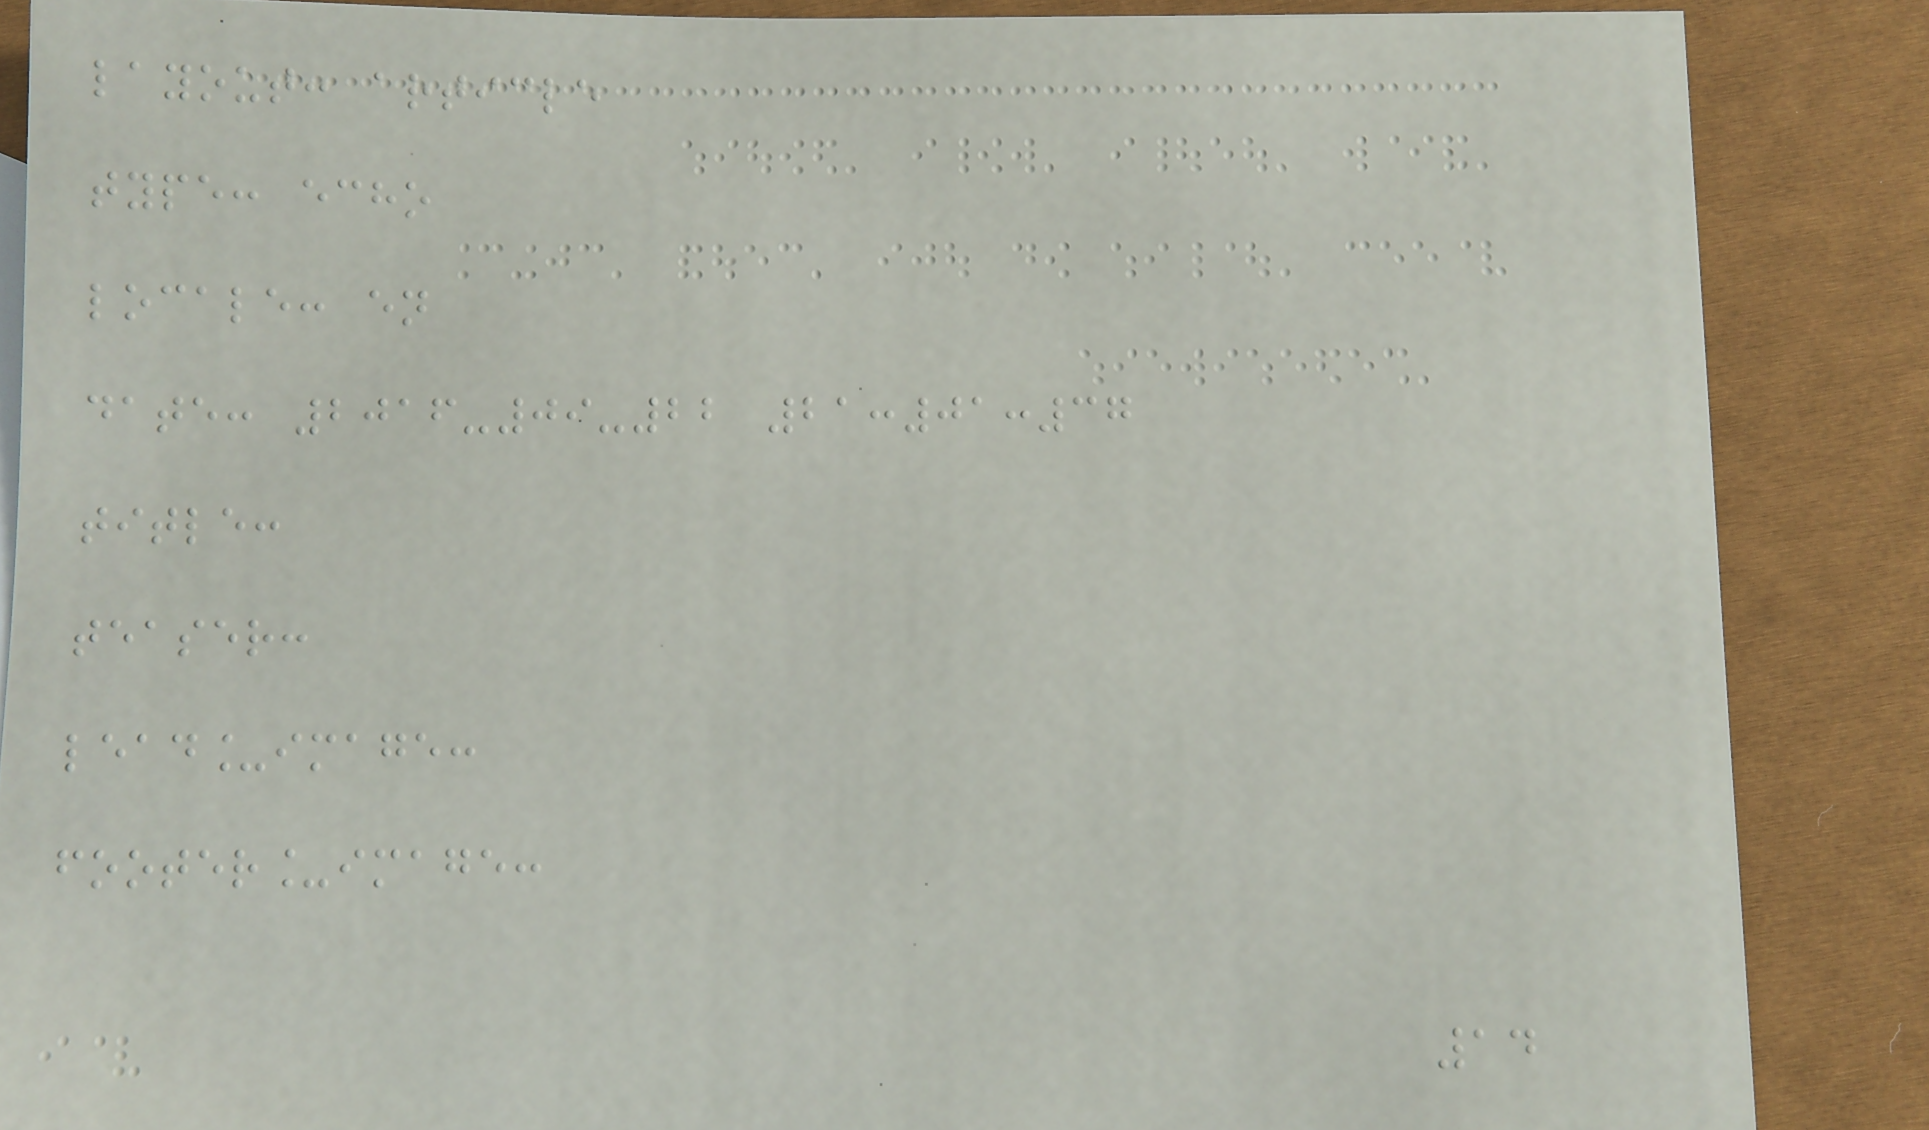layout: article
type: echo
locale: en
date: 2016-09-22 21:01:37
title:
teaser:
lead_image:
footer_image:
14
